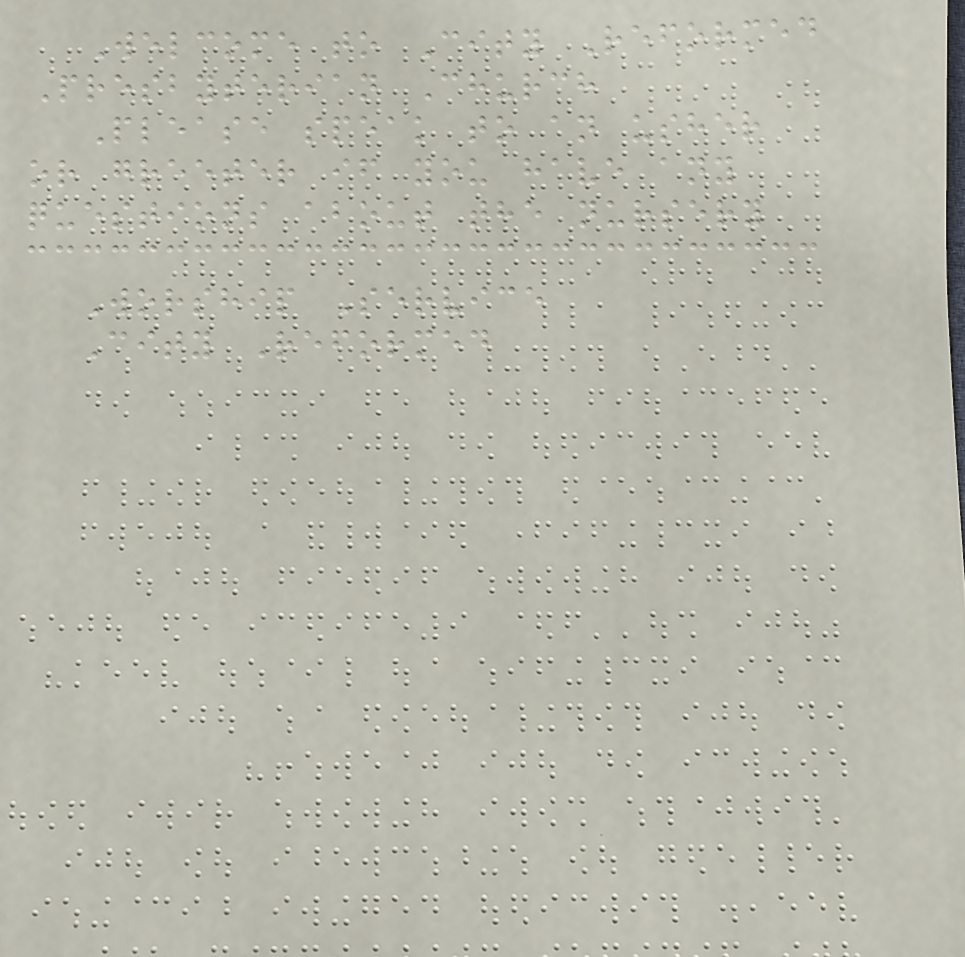Welcome to City Reformed
Presbyterian Church
Please speak to an usher
or greeter if you have any
questions about the nursery
Worship Service
City Reformed
